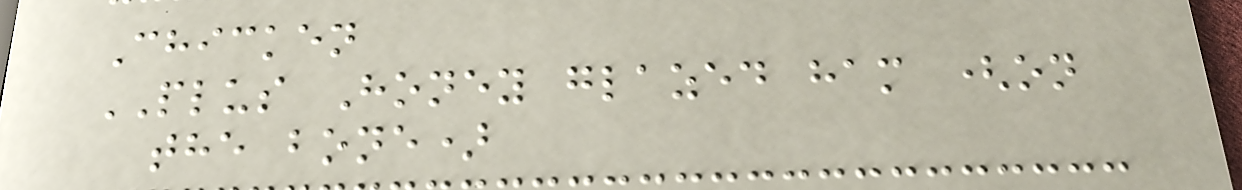Chicken
PLUS Honey glazed ham (on
the bone)
